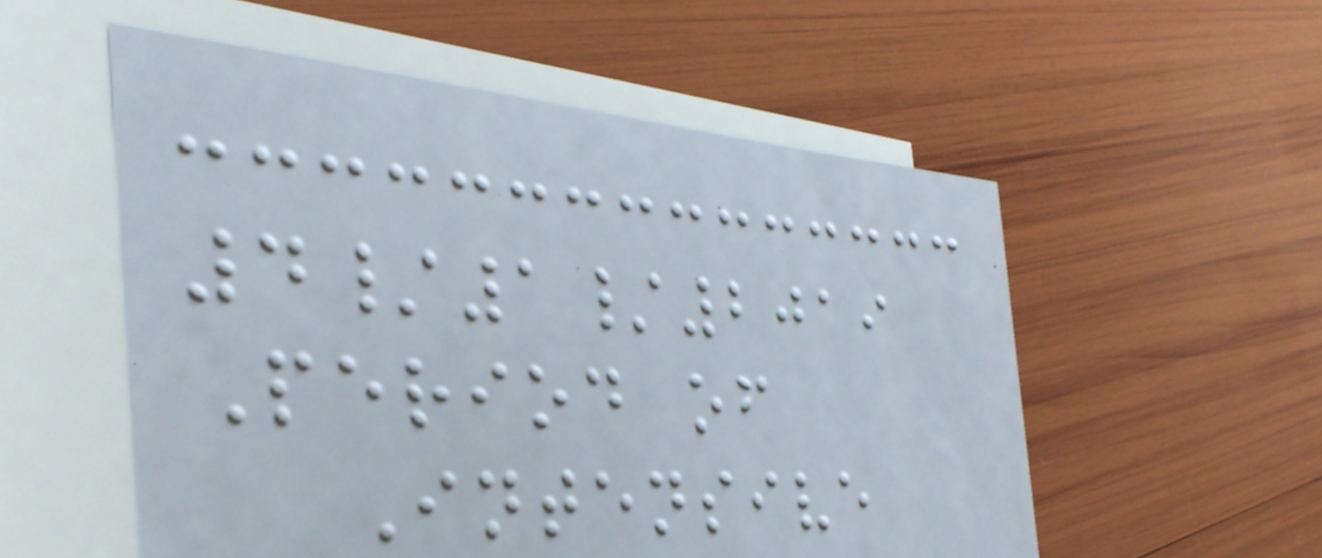4/1/2019
Period of
Intensive
